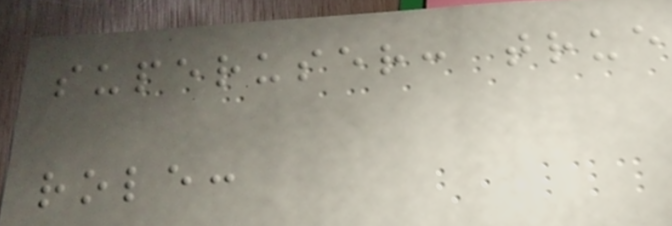superuser: true
role:
